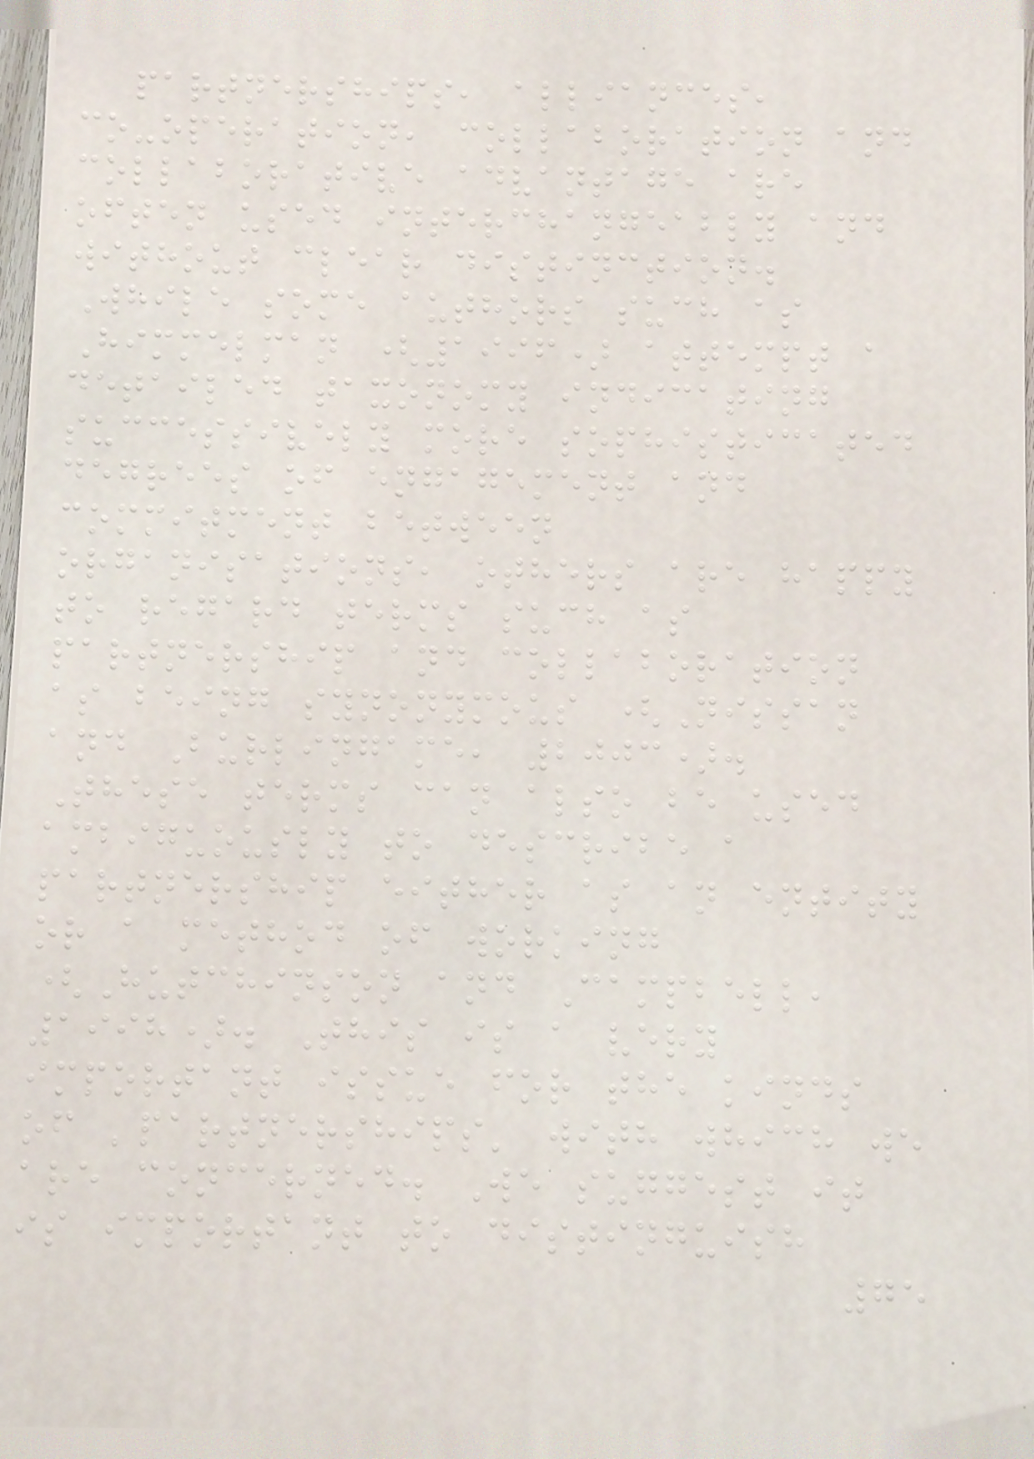partnerships, alliances,
co-operation, collaboration and
collaborative advantage are
often used interchangeably and
without clear distinction.
While some authors such as
Himmelman (1996) attempt a
detailed taxonomy indicating
successively more sophisticated
degrees of engagement and
commitment between
organisations, others are happy
to regard terms such as
partnership and collaboration
as being synonymous (Nissan
and Burlingame, 2003).
These terms can also be used
ambiguously to describe a
partnership either as an entity
or a method of working
(Hutchinson and Campbell,
1998). This is a very
important issue for the kinds
of 'partnerships' with which we
are concerned. We suggest it
is important to distinguish
75
